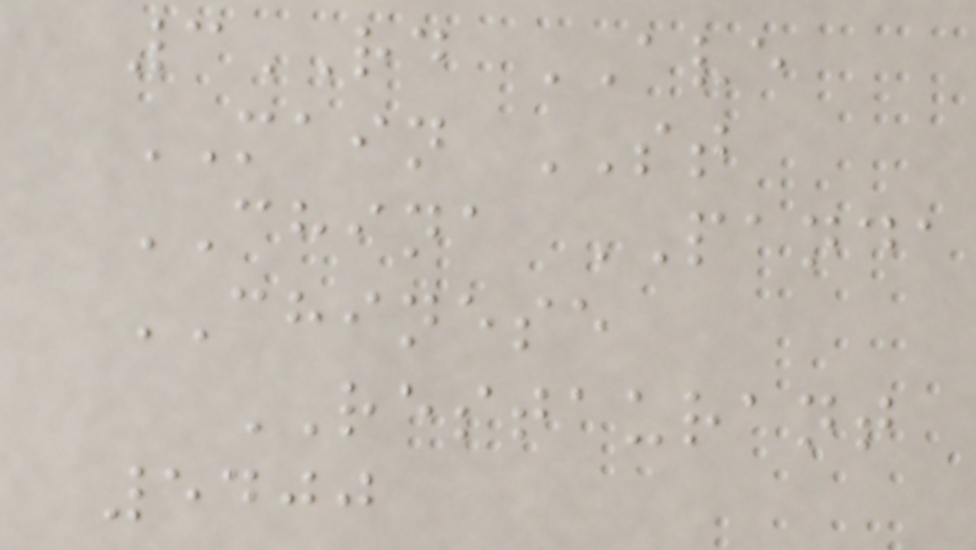3RD AVE
MAIN ST
CHINA PANDA
CHINESE
RESTAURANT
5400
